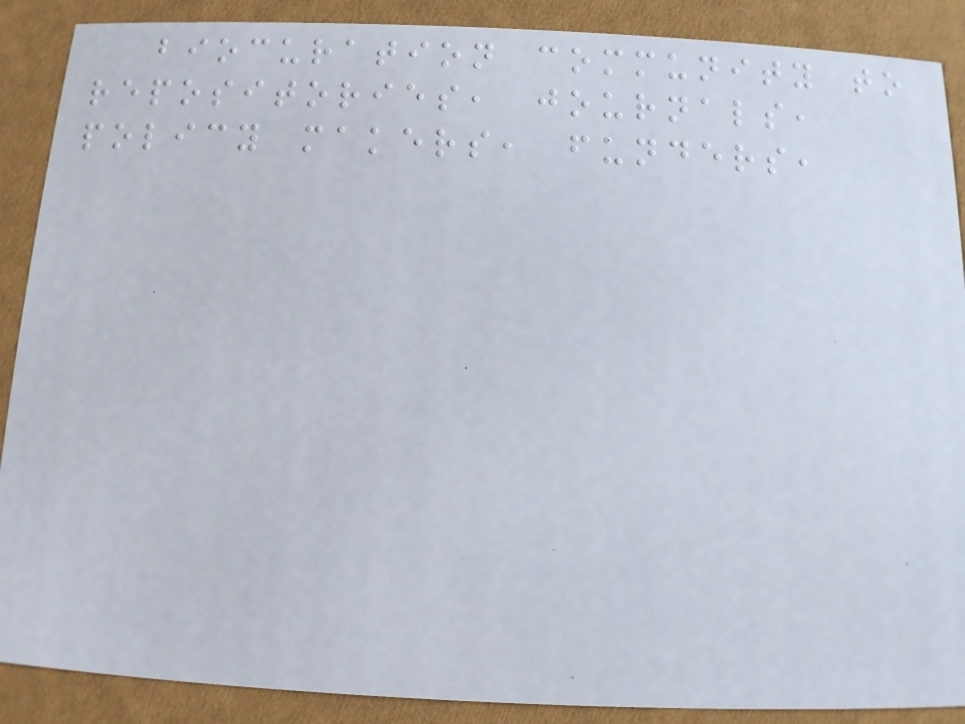biocuration community to
repositories, journals,
policy makers, funders,
